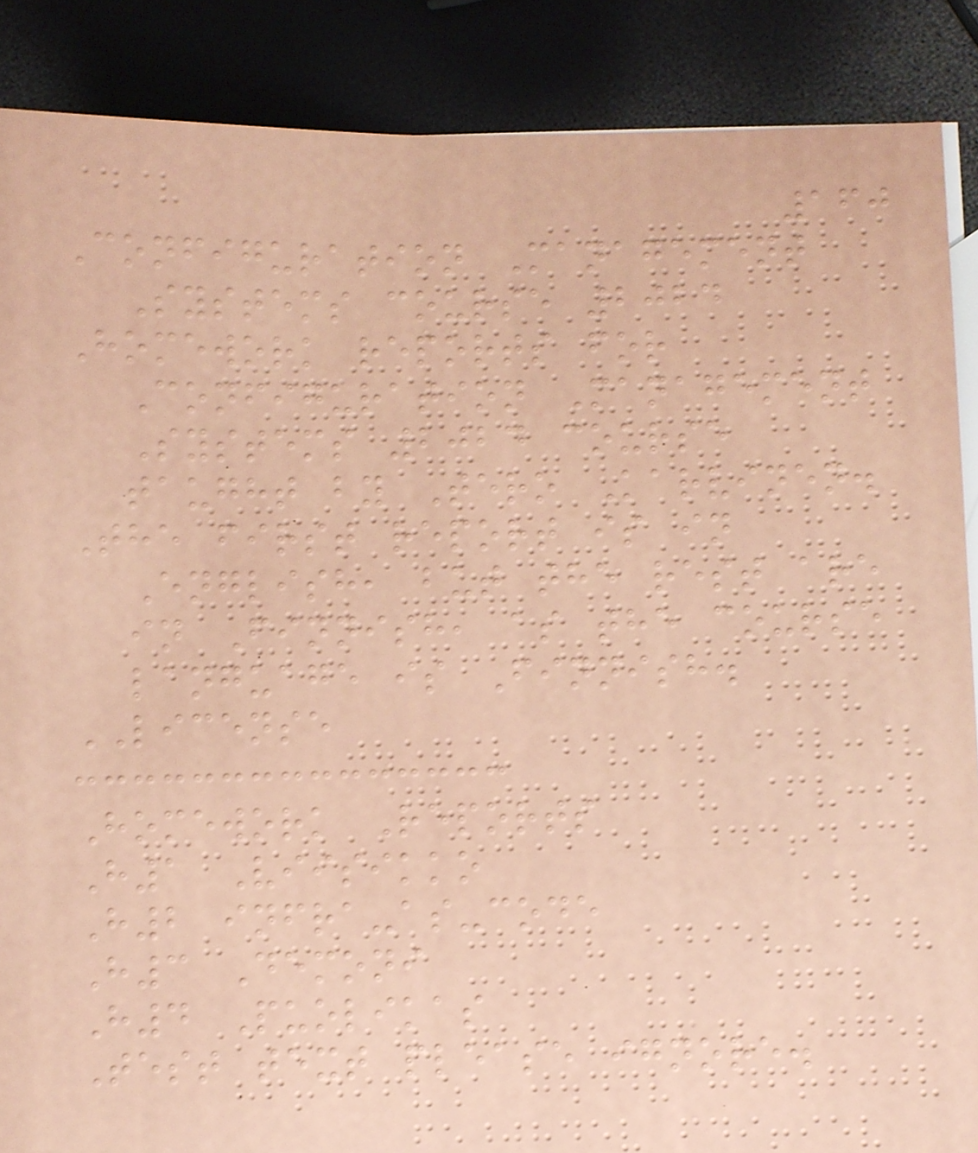160
Configuration Management
Systems course 2024
Homework reports for
Configuration Management
Systems 2024 course
taught by Tero Karvinen.
The first report is in
English, but the rest are
in Finnish, as the course
language is Finnish.
LICENSE
Homework Reports
H1 Viisikko
H2 infra-as-code
H3 Demoni
H4 Puolikas
Test text please ignore.
